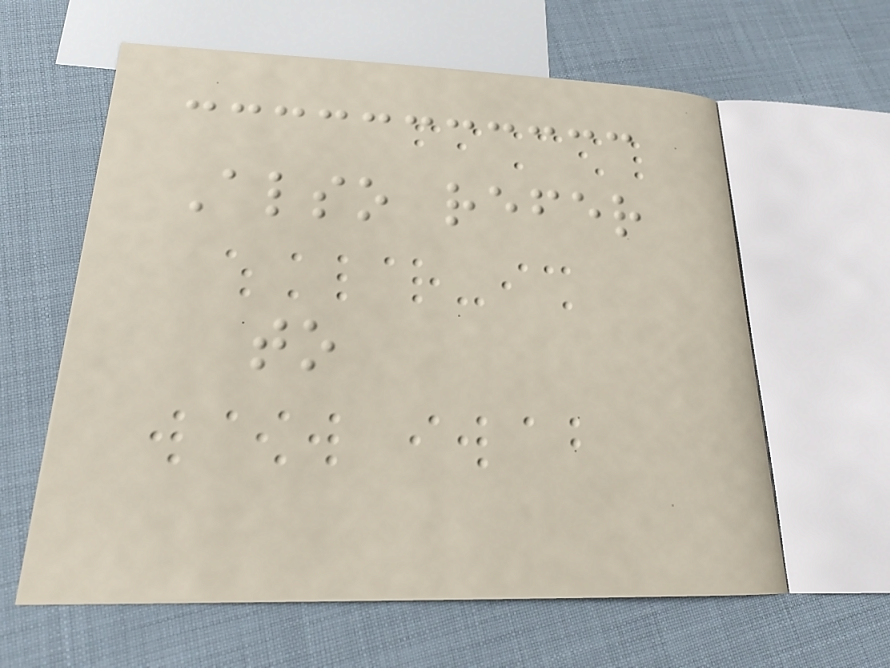Also refer
to
